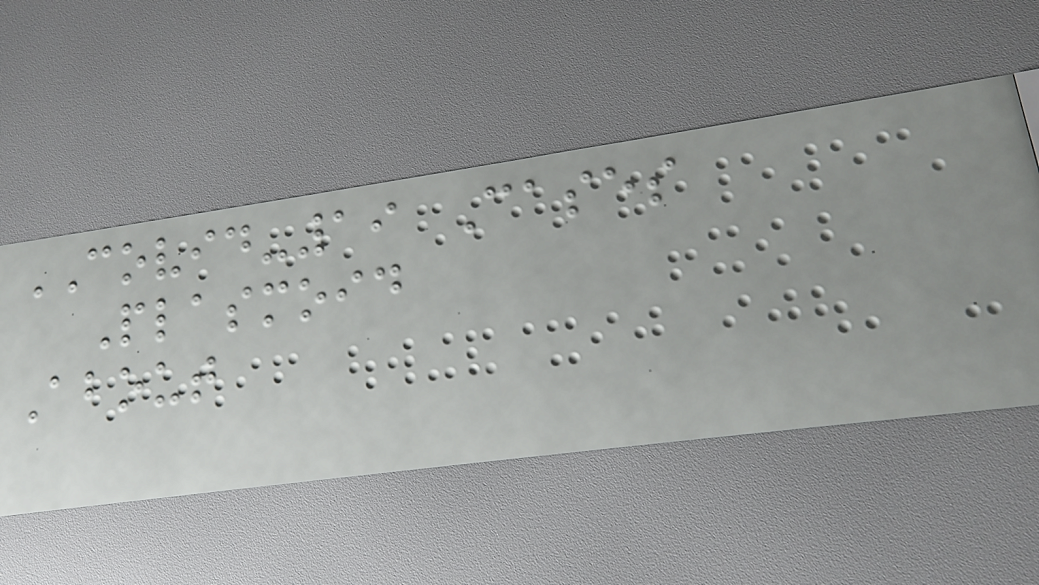COVID-19 Cases
Plasmoid
About
